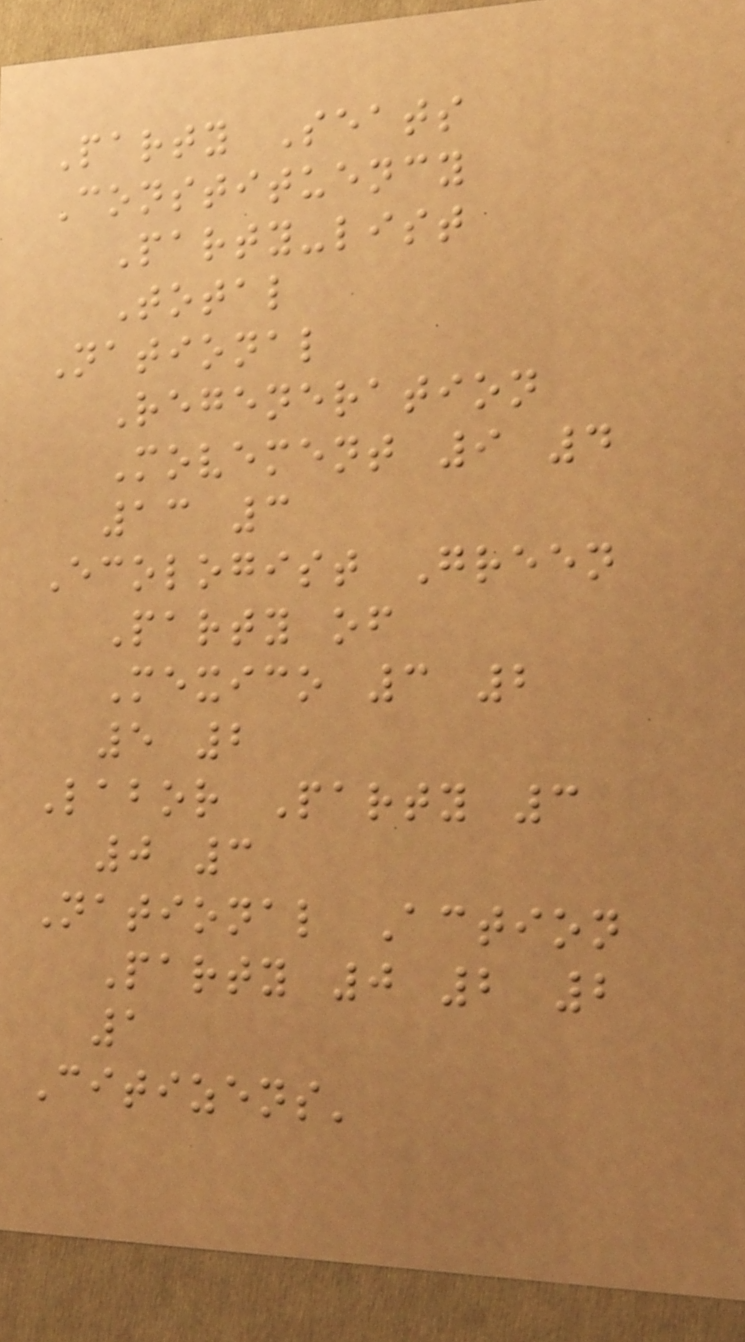Party Seats
Constituency
Party-list
Total
National
Regeneration
Movement 9 4
13 3
Ecologist Green
Party of
Mexico 3 2
5 2
Labor Party 3
0 3
National Action
Party 0 2 2
1
Citizens'
